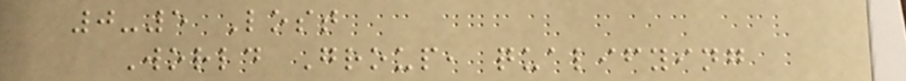0-5 Lost
World Group, qualifying
